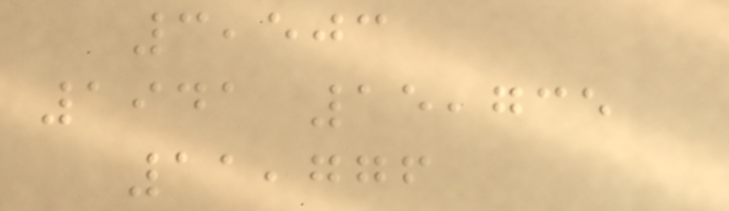3,503
1941 15,735
11,776
